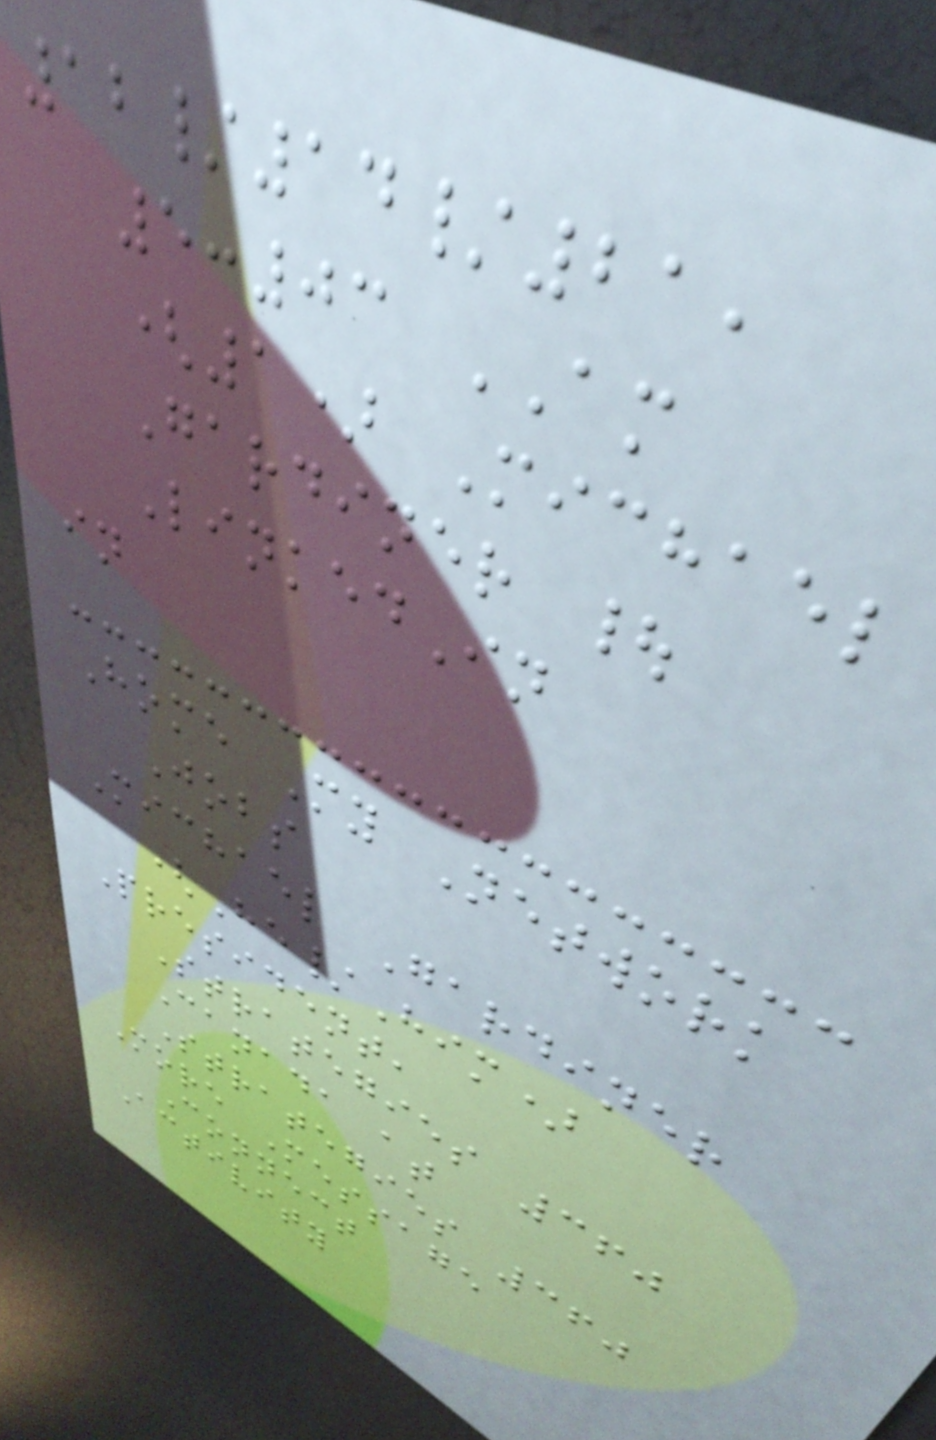12/14/21,
5:03 AM
(1) Michael
Gardiner |
LinkedIn
in
Home My Network
Jobs
Michael Gardiner
(He/Him)
President,
Strategies 360
Canada at
Strategies 360
More Message
Connect
Activity
